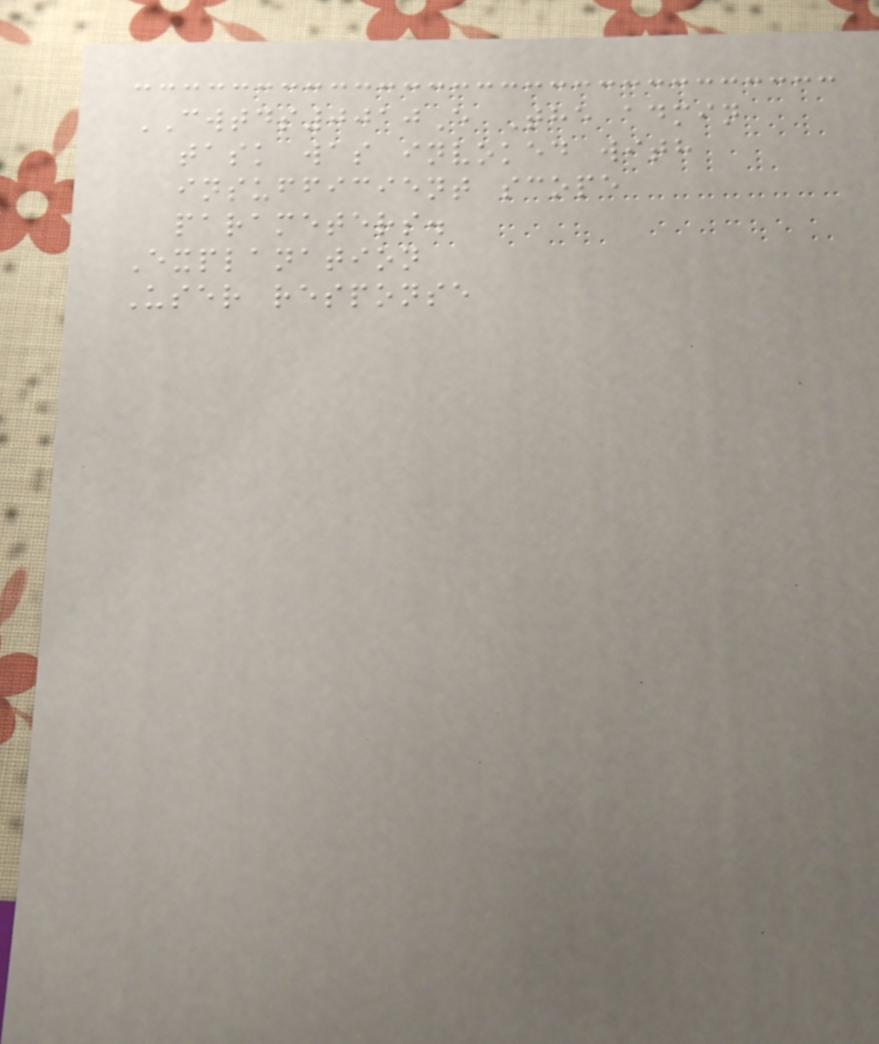CWTDS0010E The admin
task was invoked with
insufficient scope
parameters.
Explanation
User response
